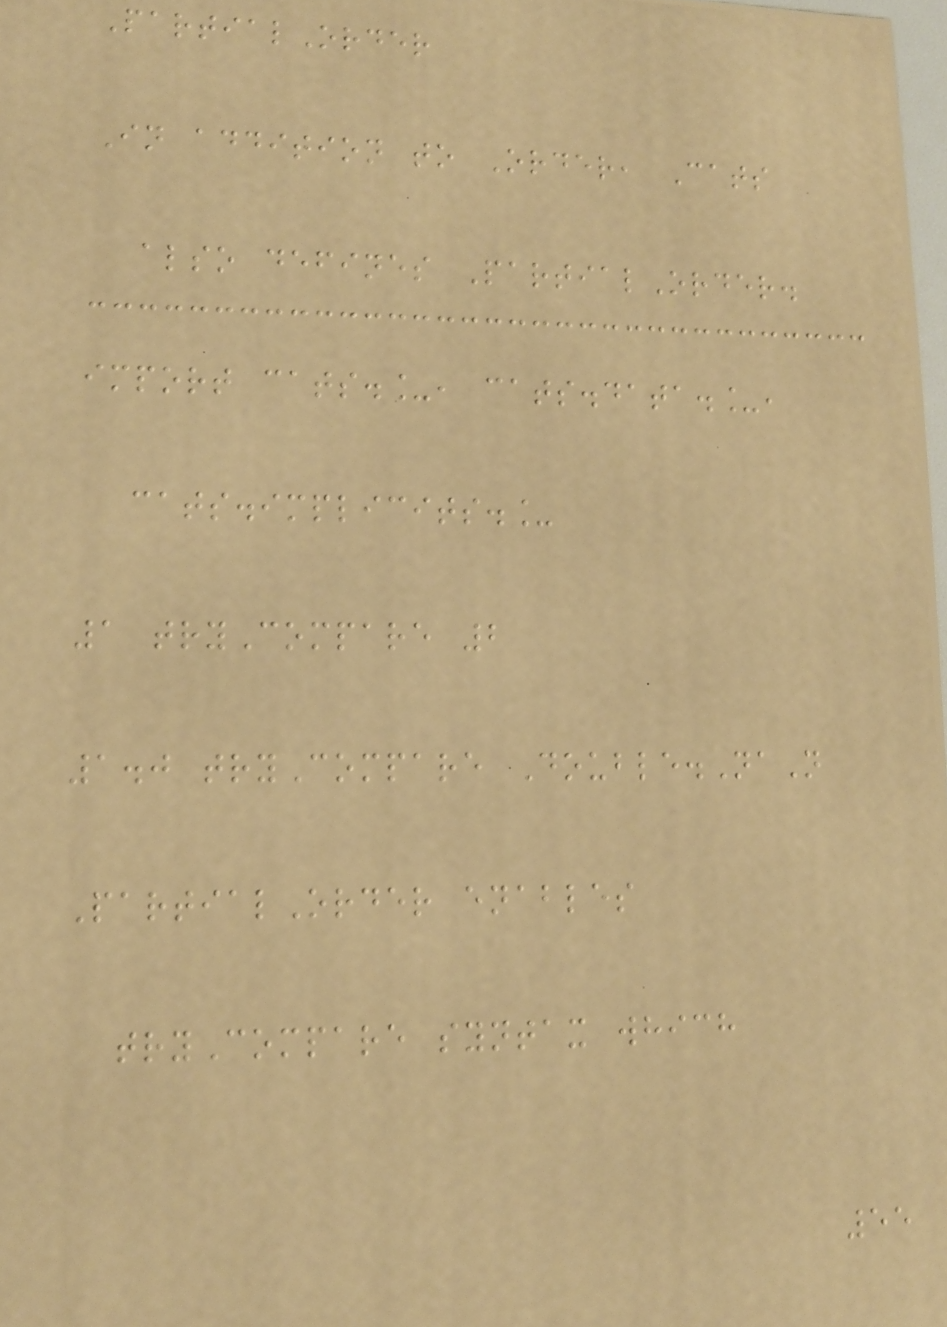PartialOrder
In addition to Order, Cats
also defines PartialOrder.
import cats._, cats.data._,
cats.implicits._
1 tryCompare 2
1.0 tryCompare Double.NaN
PartialOrder enables
tryCompare syntax which
55
